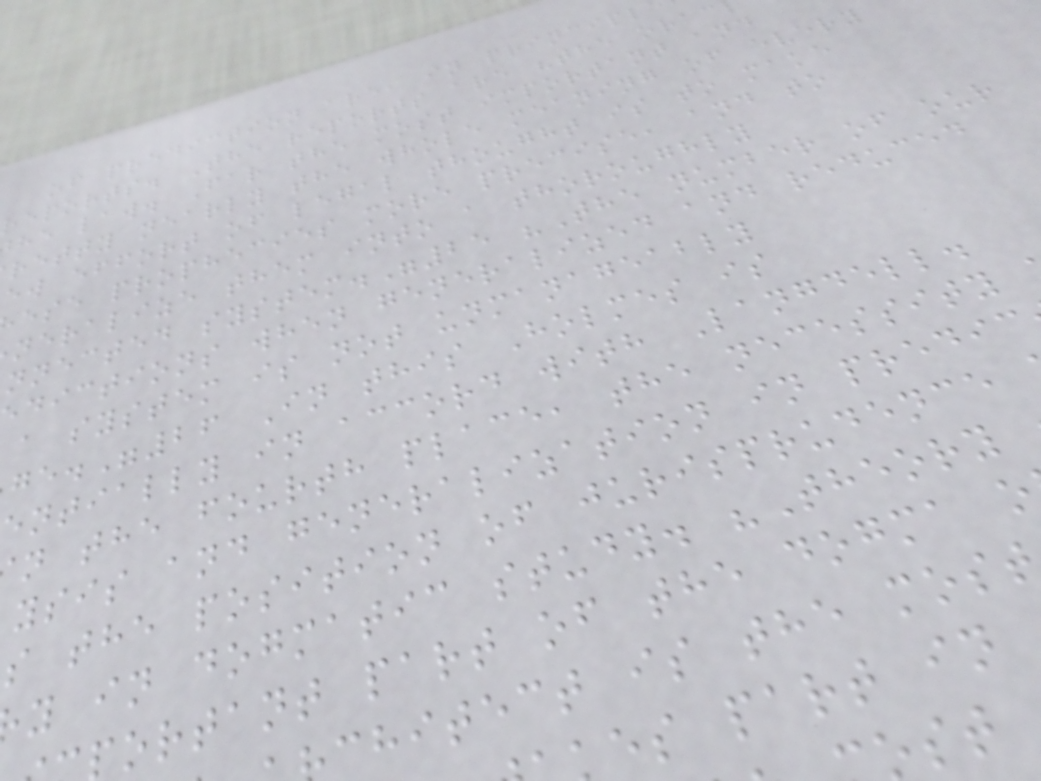of prediction are, in principl
reports. The reports are "the orac
he law. Far the most important and
retty nearly the whole meaning of every
ew effort of legal thought is to make
ese prophecies more precise, and to
neralize them into a thoroughly
nnected system."25 "The number of our
dictions when generalized and reduced
a system is not unmanageably
ge."26 In this Holmes is
entially in accord with Langdell.
n the fourth place, the necessity
ysis and generalization in predic
s the position of jurisprudence
y in dogmatic study. "Theory
ortant part of the dogma o
chitect is the most
es part in
